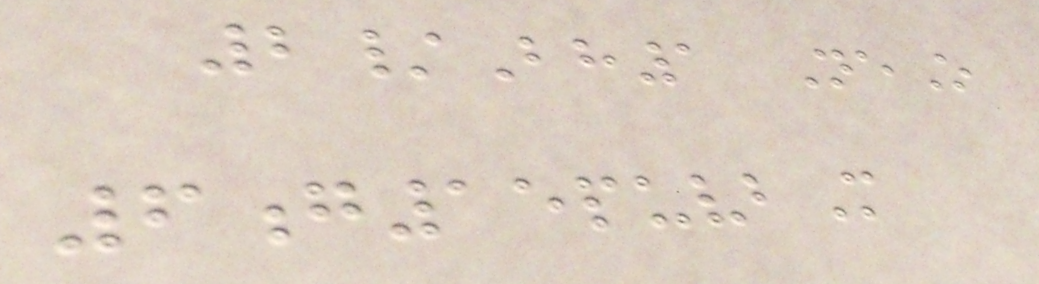2/Bh1 NeO
6g15puvbM
